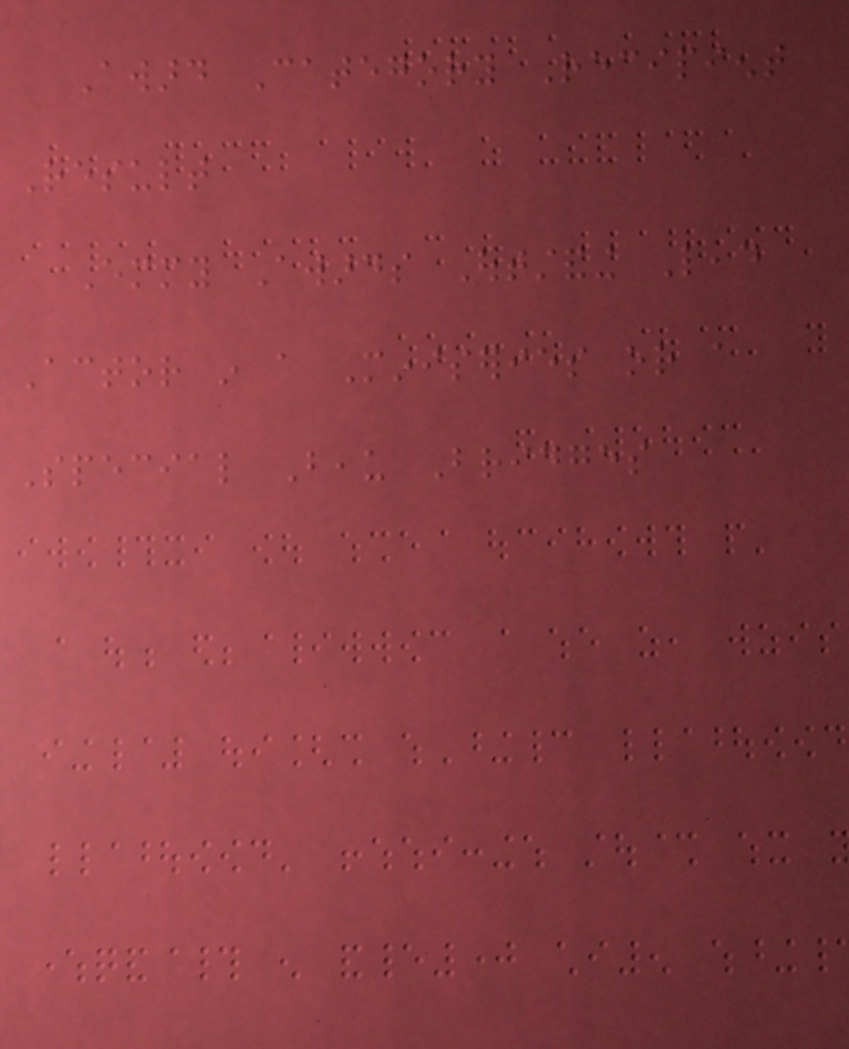Award Category Recipient
Result
Emmy Awards Outstanding Lead
Actor in a Miniseries or a
Special Beau Bridges
